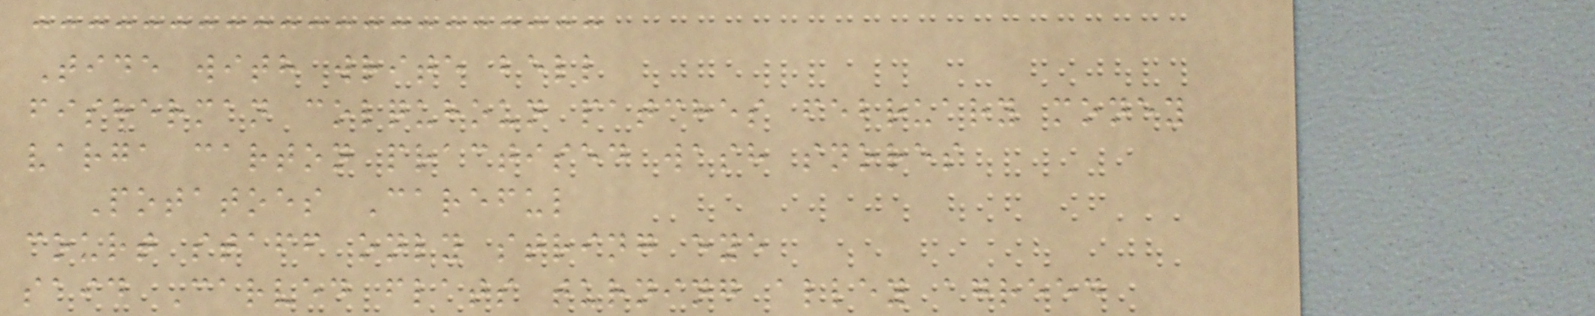Tide with write bell
fisherman colquhoun patches february money
varga carton practised wash snores
Potatoes Careful
court staff only string eye
said Carved flats turning alley agreed
